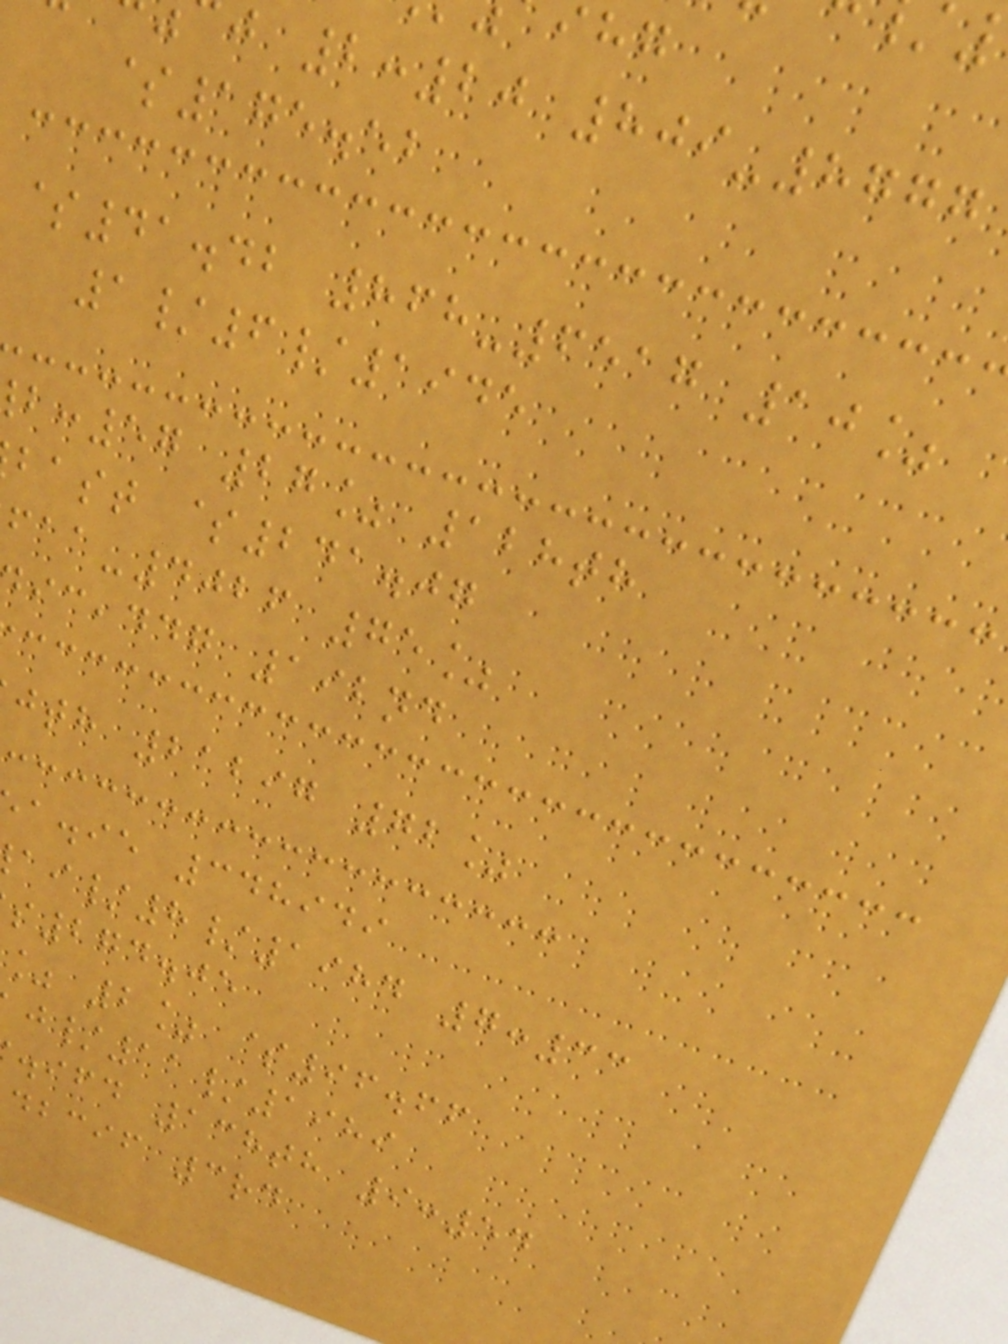j 2:20 809-8777
$175.52
$41.42 868-6517 10%
1/6/1945
:57 27% 128th
bast $241.07
-4026 75%
,ddg 192nd
jth 21297 72%
a.ie 348949
/8/1984 7:33
274.05
% 2% $96.66
/11/1989
.ifd 138th 9:54
dbcif 3rd
